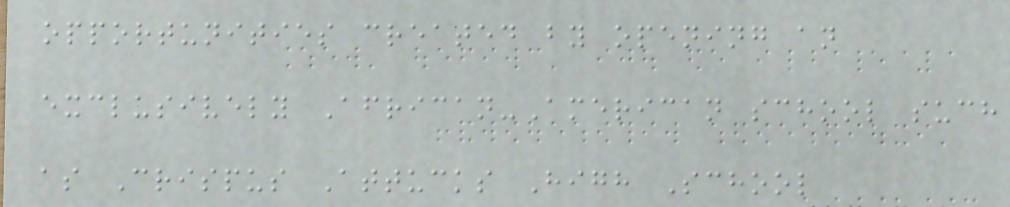opportunities created by opening an
exclusively African-American school such
as Crispus Attucks High School
